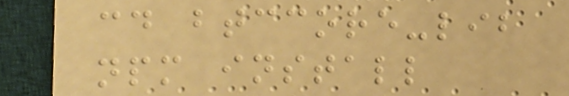cd btccore-lib
npm install
